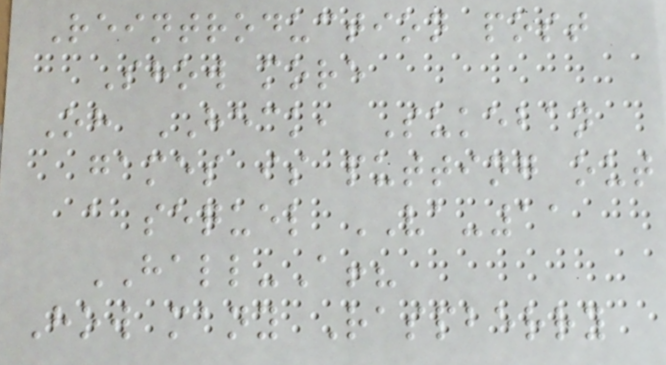Reintroduction post
Show more
Oh HECK, Sukeban
games is putting out
a sequel VA-11
HALL-A!?
How many Raspberry
